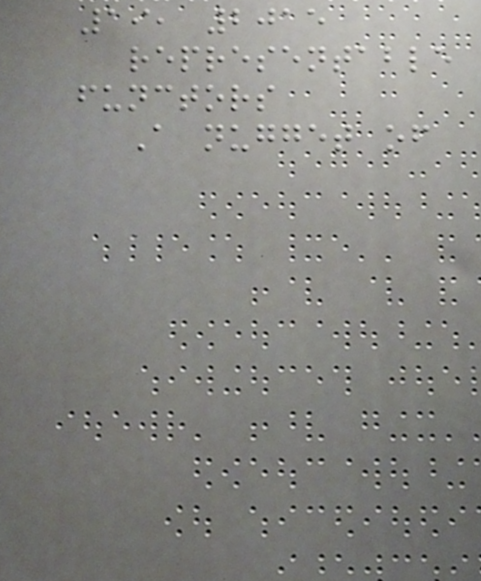19, 2015
representable
functors
A nugget of
